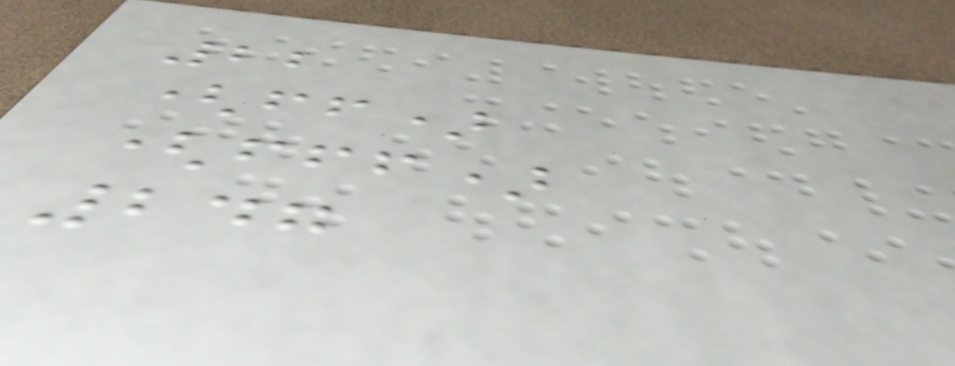22
(ff)
(fff)
247
